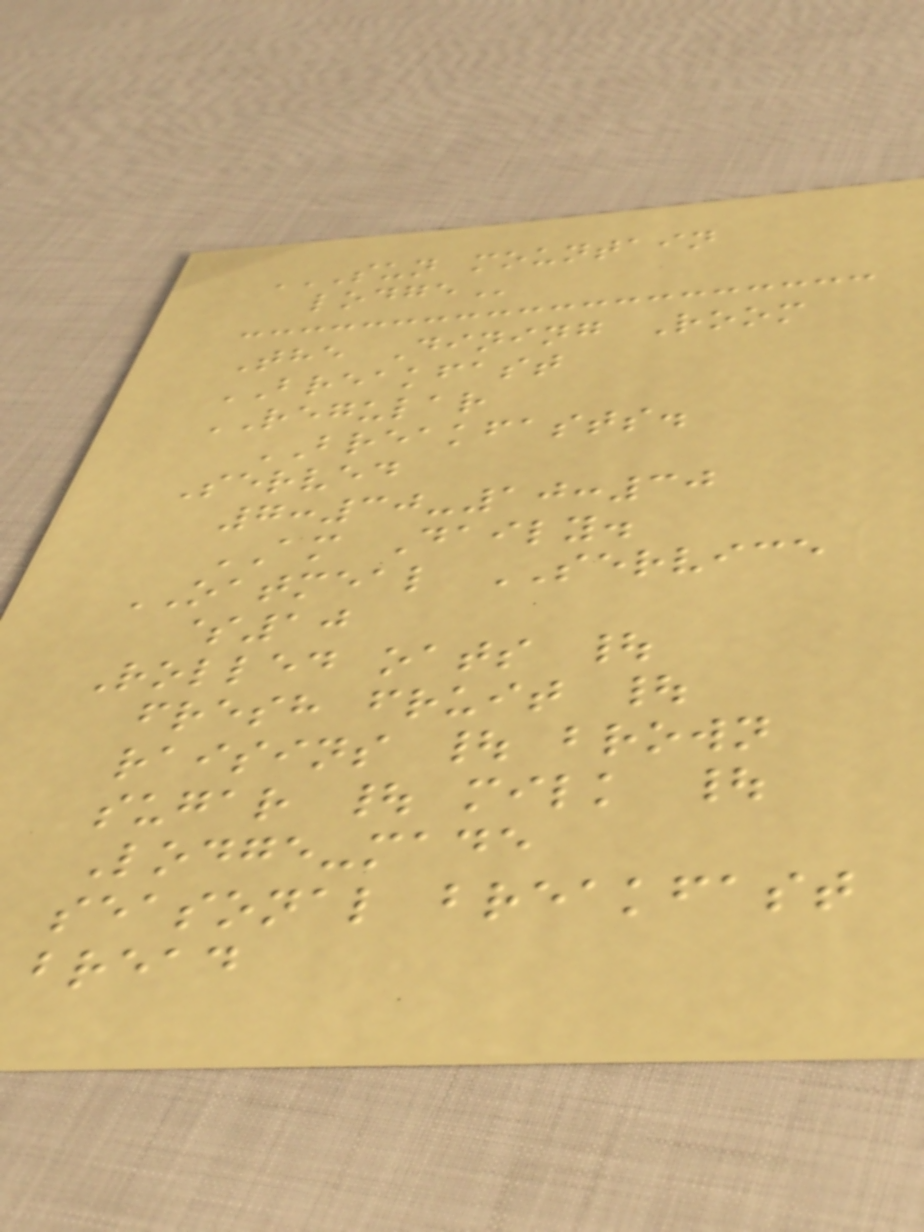SUN MOUNTAIN
LODGE
The Dining Room
BREAKFAST
REGULAR
BREAKFASTS.
Served
7:30-10:30
AM Daily.
OATMEAL SERVICE
$10
Rolled oats |
fresh fruit |
raisins | brown
sugar | milk |
Lodge-made
seasonal breakfast
bread
